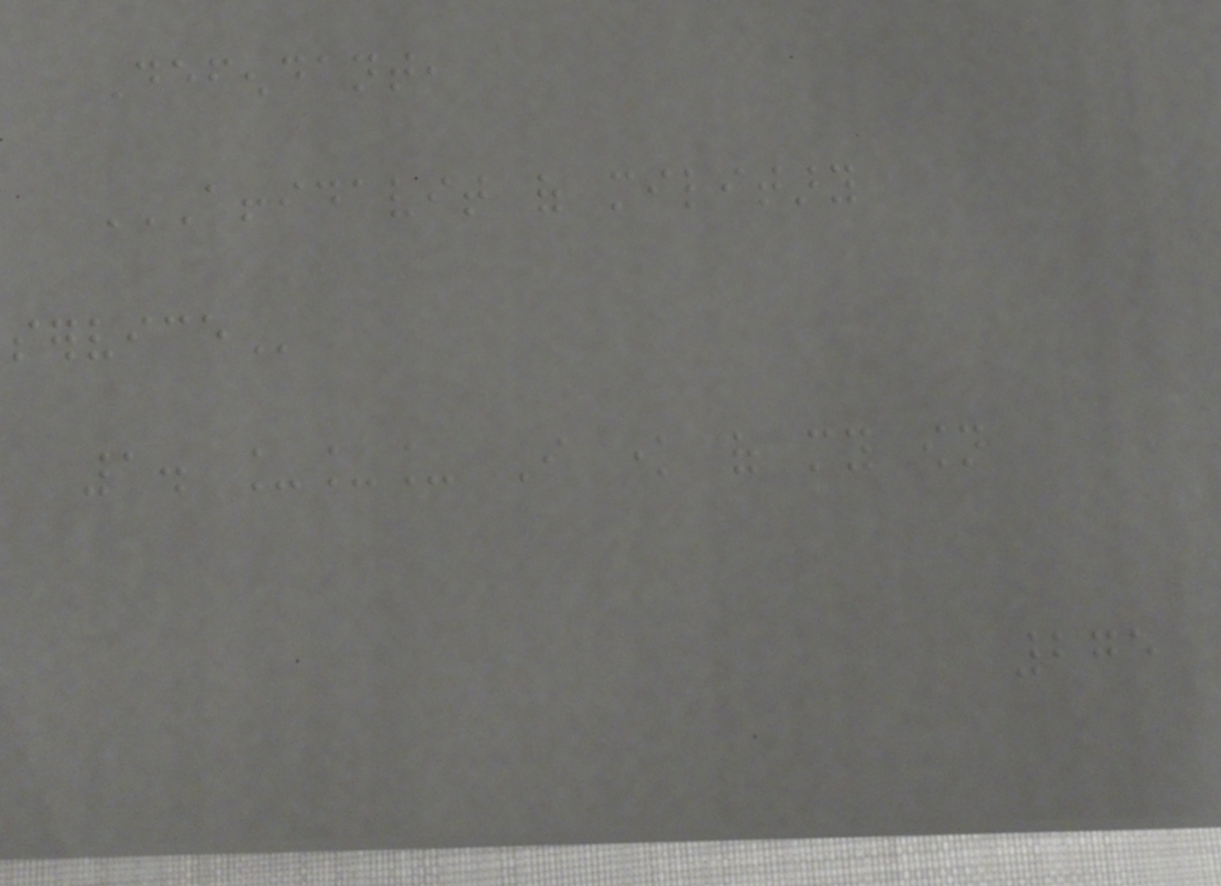Defendant,
AFFIDAVIT OF MILITARY
SERVICE
1. ___ I know of my own
275
